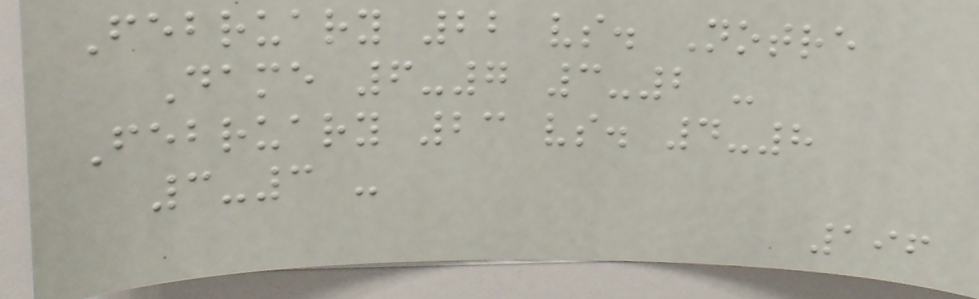February 22 vs. Notre
Dame 6-7 3-2 -
February 23 vs. 4-8
3-3 -
196
